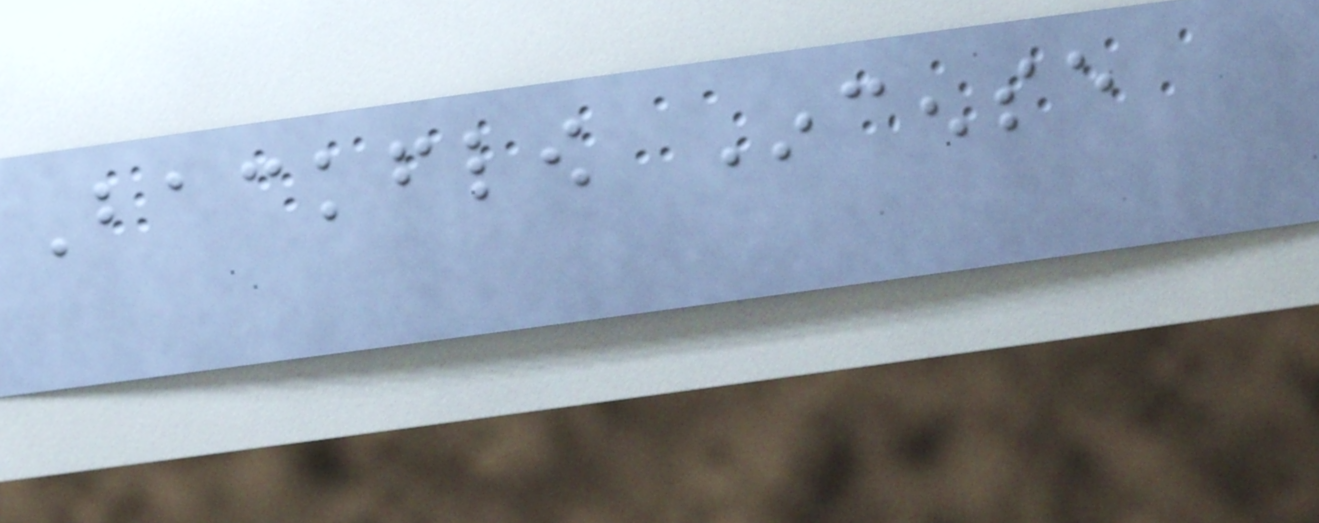Backflow Incense
